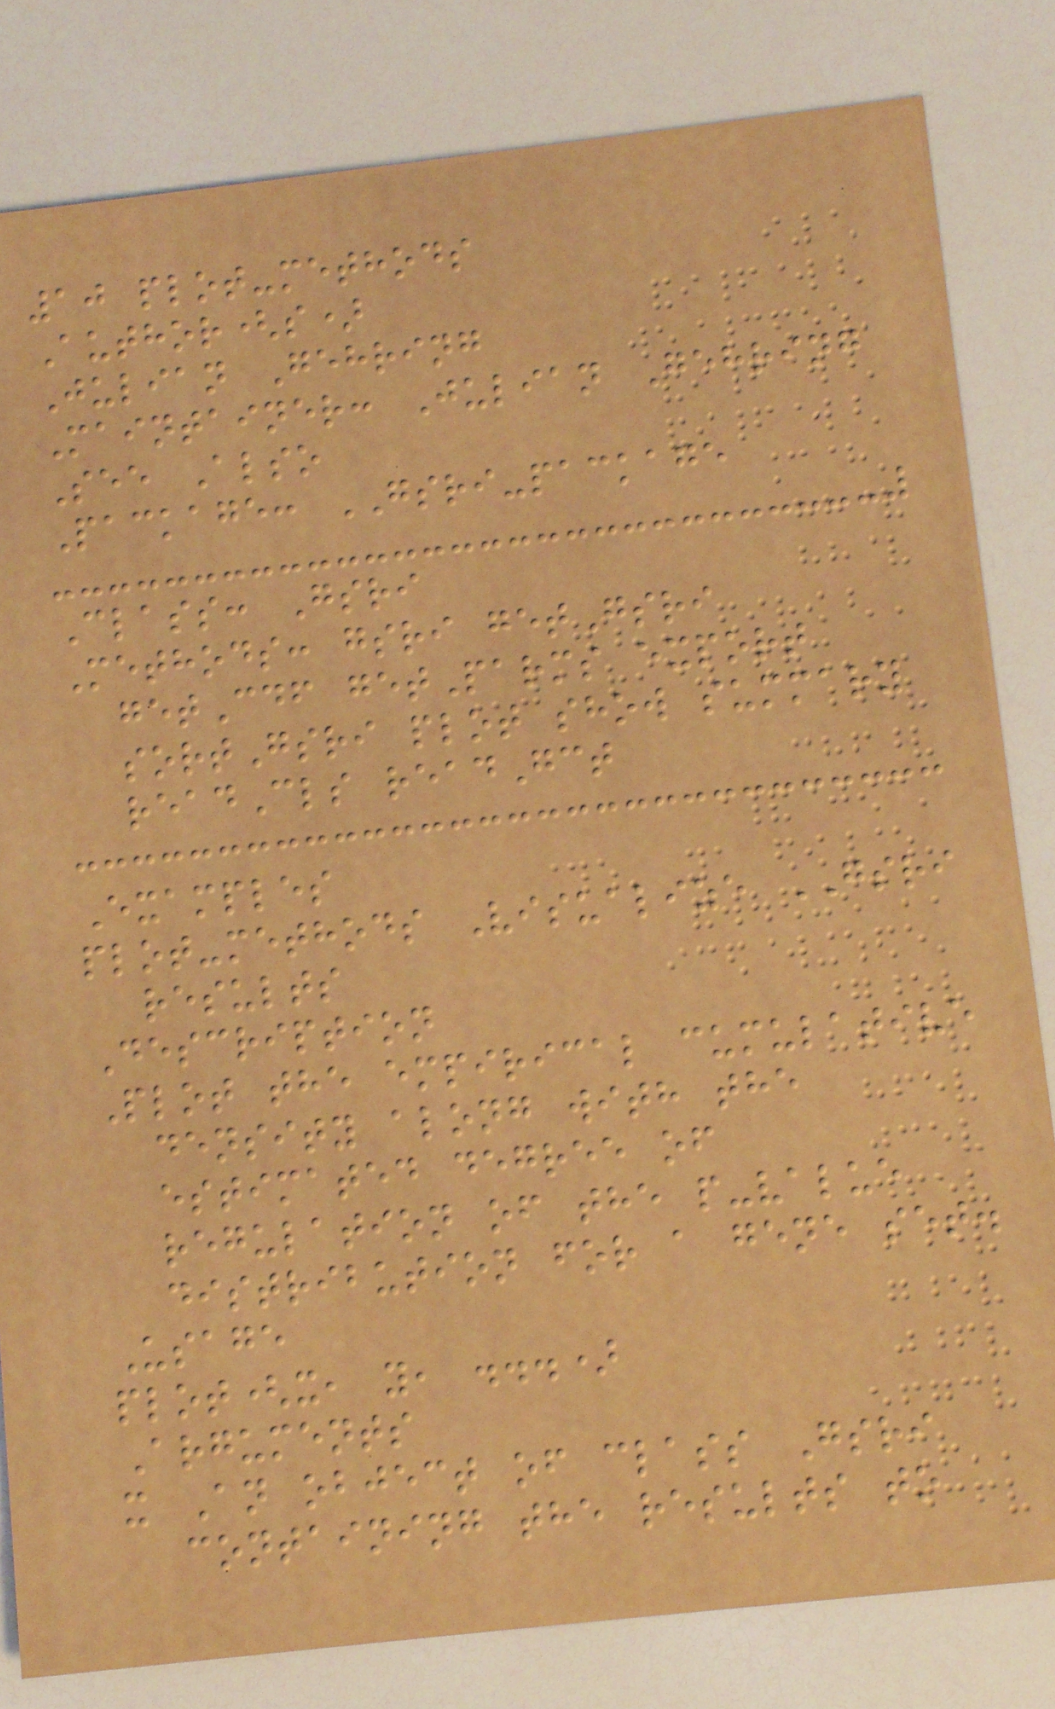10 plot-methods
Author(s)
Julian Gehring
Maintainer: Julian Gehring
See Also
Package: GSRI-package
Class: Gsri
Methods: gsri getGsri
getCdf getParms export
sortGsri plot show summary
readCls readGct
Examples
plot-methods Visualize GSRI
results
Description
Plot the empirical cumulative
density along with the
estimated degree of
regulation of the p-value
distribution for a gene set.
Usage
plot(x, y, ...)
Arguments
x An object of class Gsri
containing the results to
